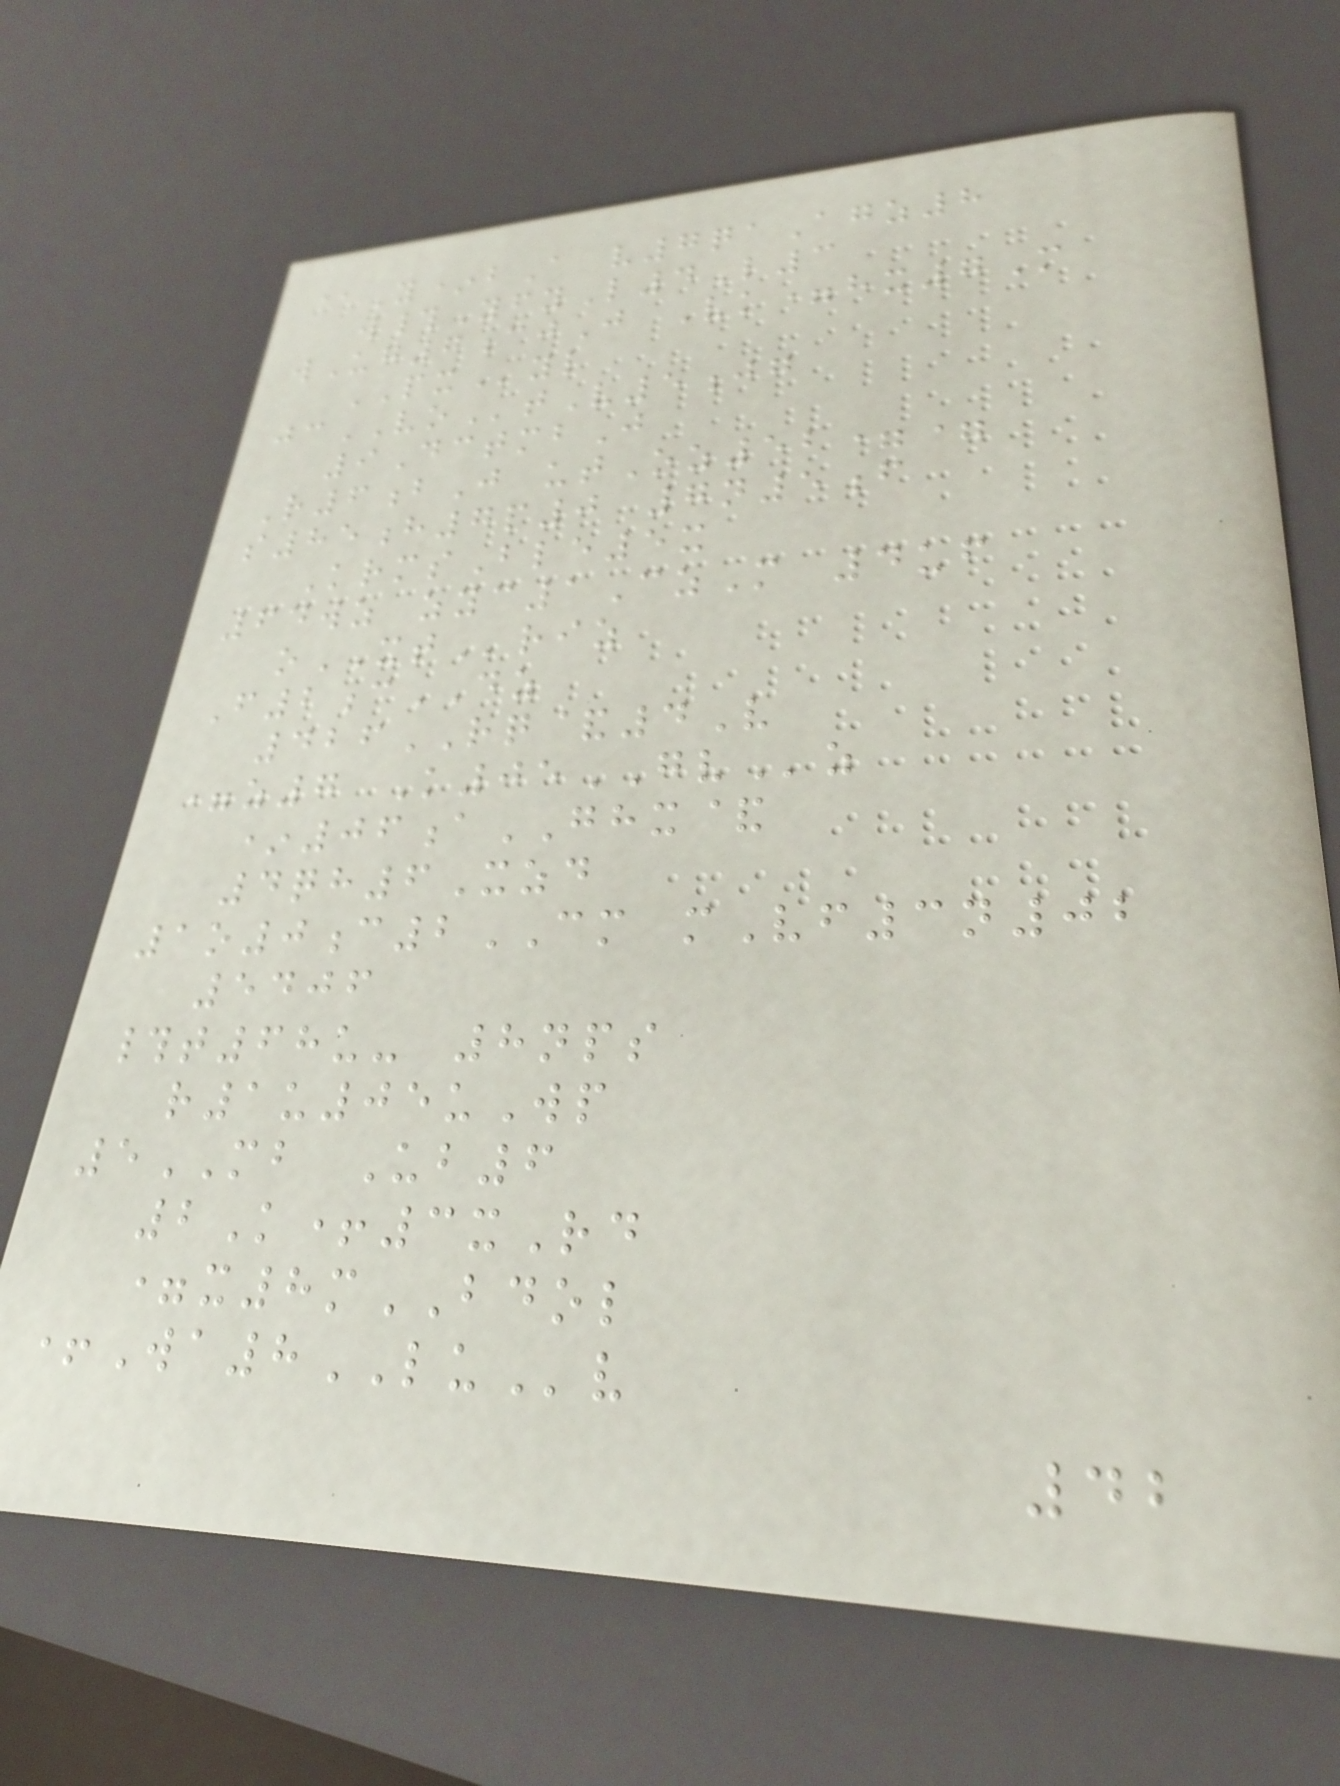@Y*bA v7qaAgz8
w#YfyL4L3
wUg7cjJ Vk=hx7M
PXyl
jcVOtV5jg
9DctmbJ
R6bJ utOz52==
s85h7p0 7n5f
KrmsBle5x
64wz zyc1CzM 4uf
oXTriz
F2cDZ
426RQ&4V
=z7 K05GVz
*06aGHX&
4qh6Xzd
1o0c2CM mVf3n02
5406
#t68u- 8nps
r1u05uWp
5MB Ub6
2K+3xRd
=x8mBDOL
+Wa8LUv
42
